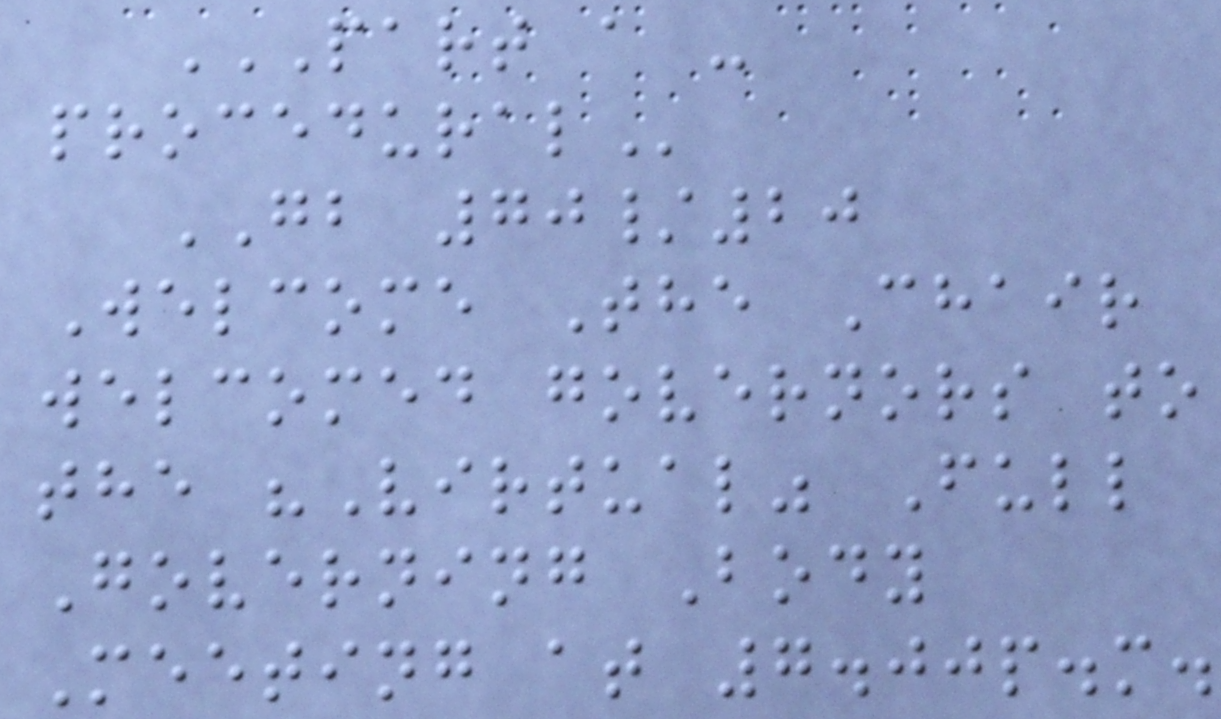PART A -
PROCEDURAL
GB 70/20
Welcome The Chair
welcomed governors to
the "Virtual" Full
Governing Body
Meeting at 7.00p.m.
